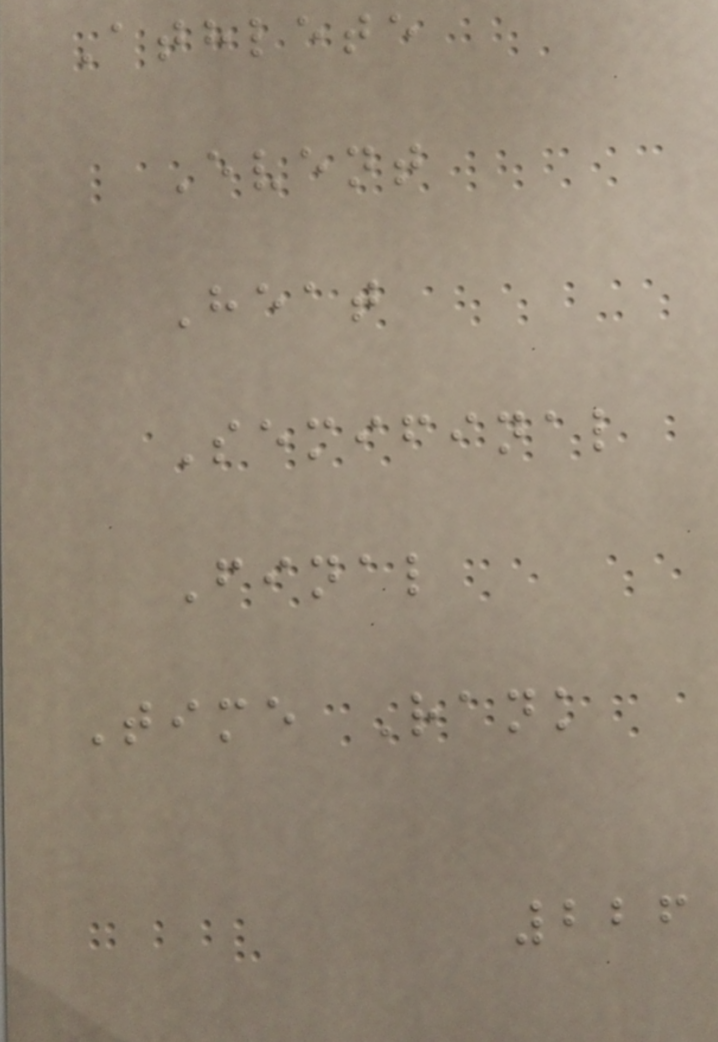Athlete
Event
Heat
Semifinal
Final
Time Rank
226
